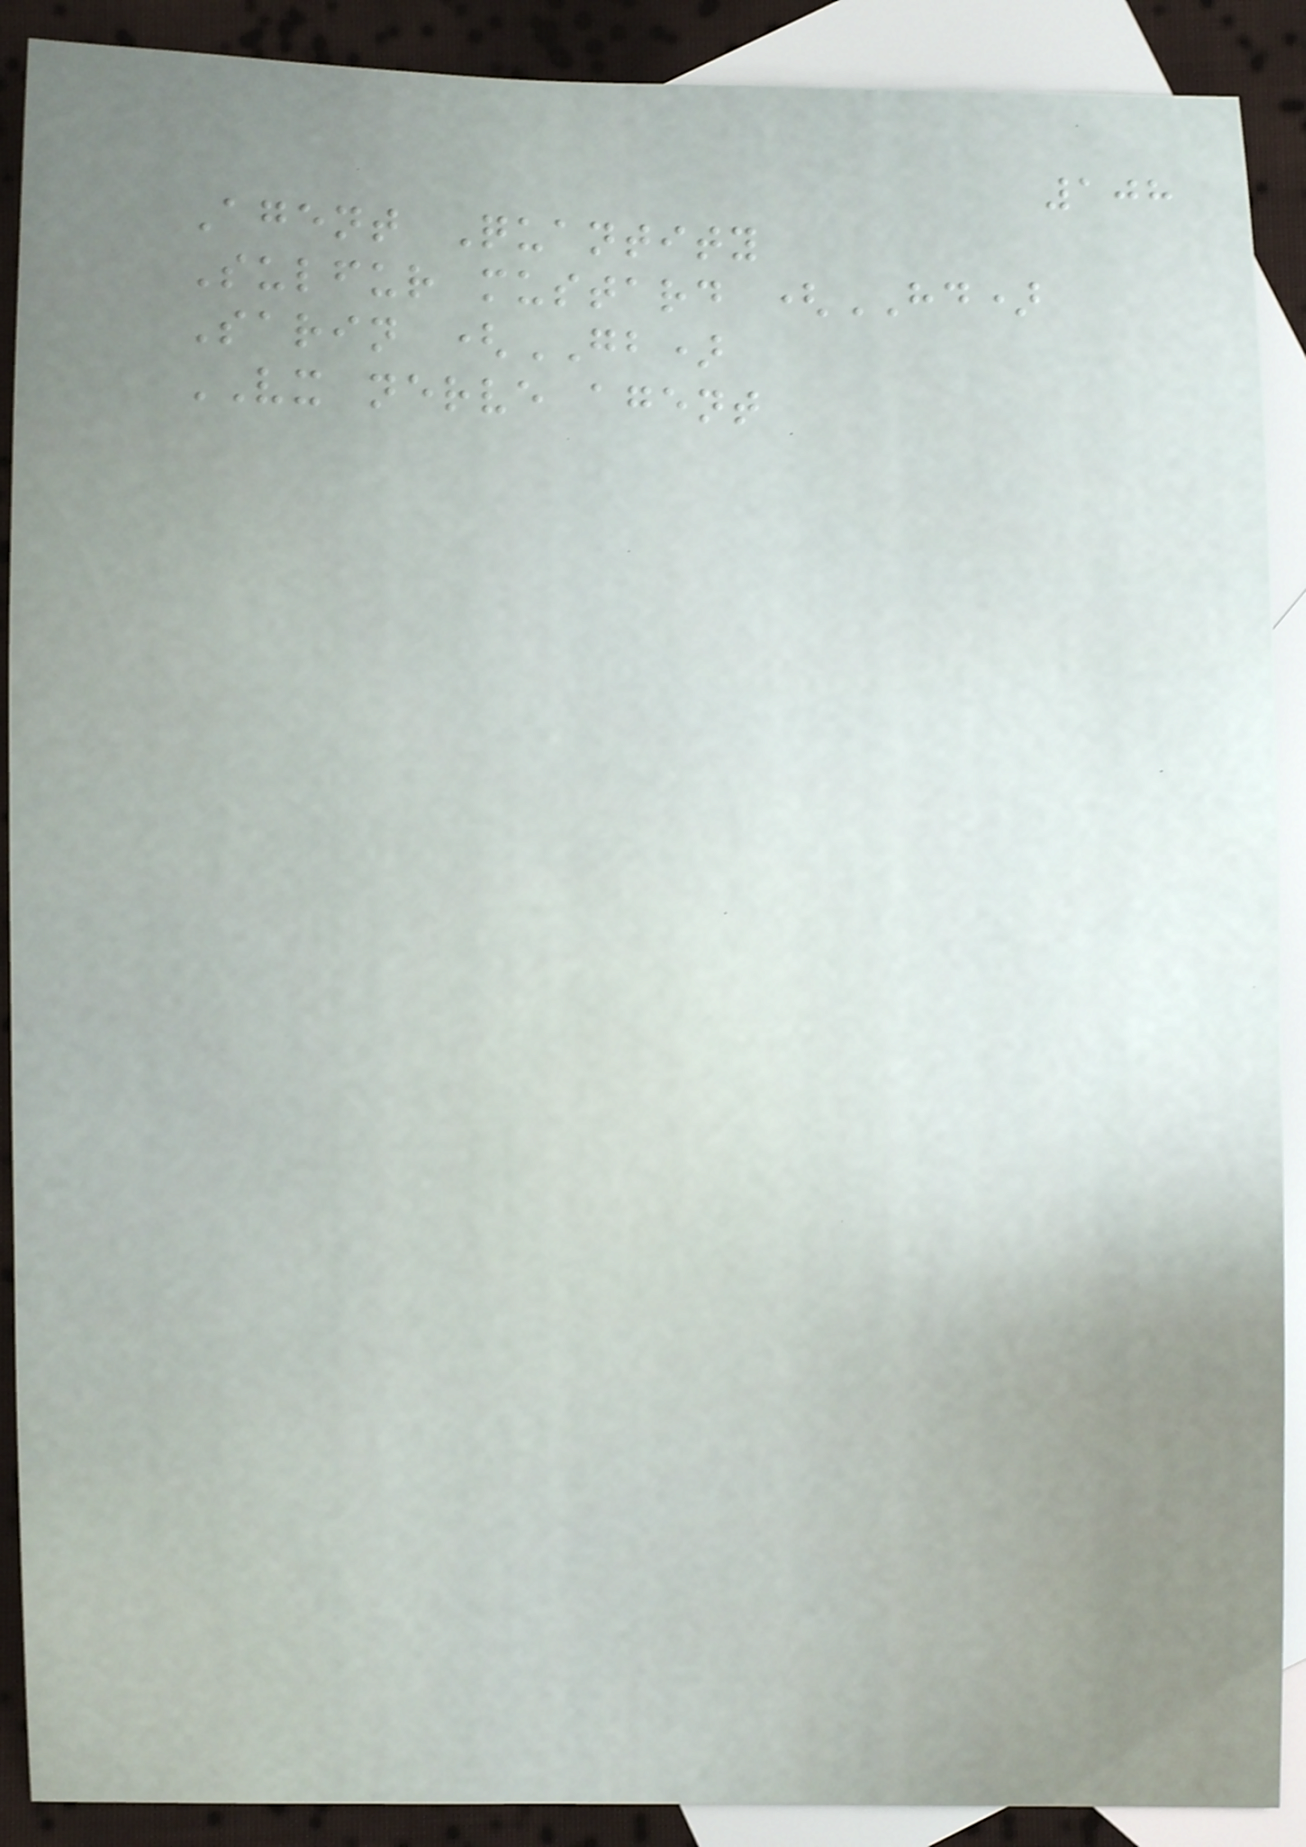108
Agent Quantity
Sulfur mustard (HD)
Sarin (GB)
VX nerve agent
